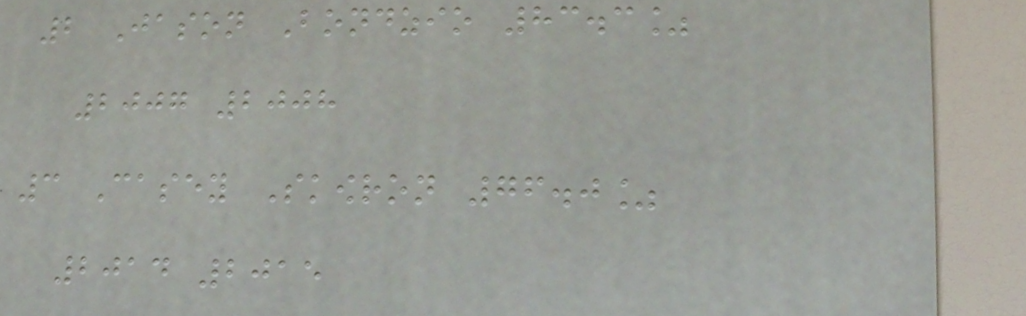2 Jason Bondzio 83.3%
2007 2008
3 Casey Skowron 76.0%
2014 2015
